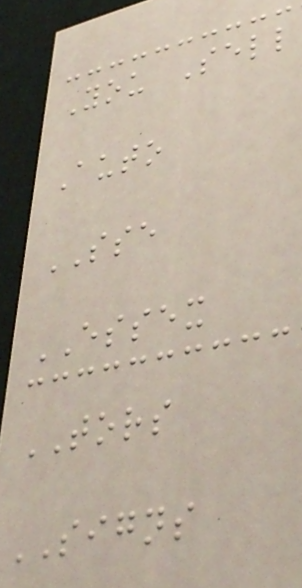You Sell
Auto
SSE
ESSEX
TORS
SIGNS
